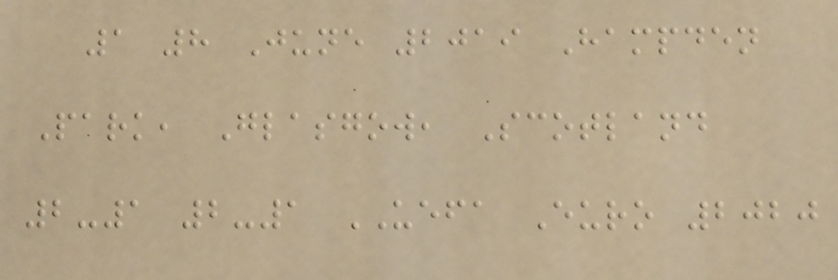1 8 June 2019 Hampden
Park, Glasgow, Scotland
2-1 2-1 UEFA Euro 2020
